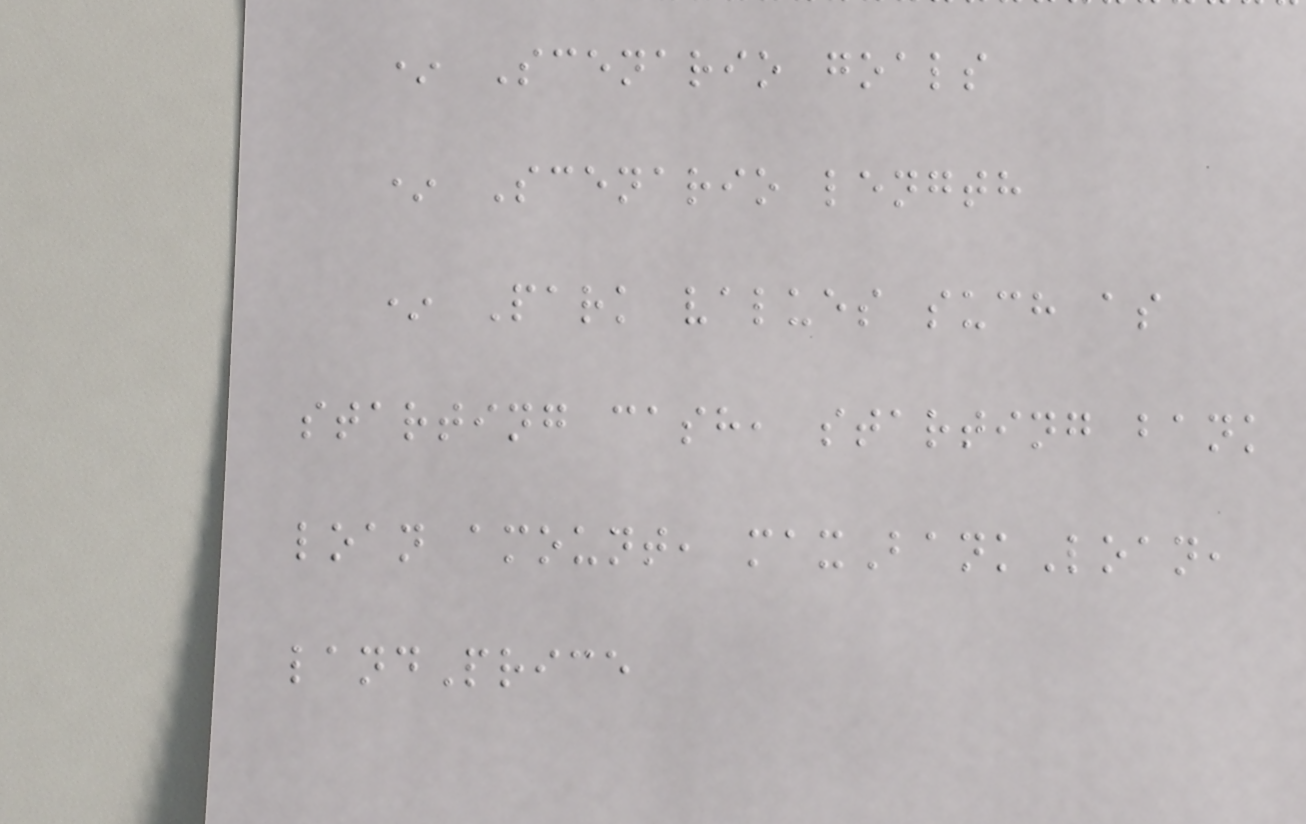* Scenario goals
* Scenario length
* Park values such as
starting cash, starting bank
loan amount, maxBankLoan,
landPrice
